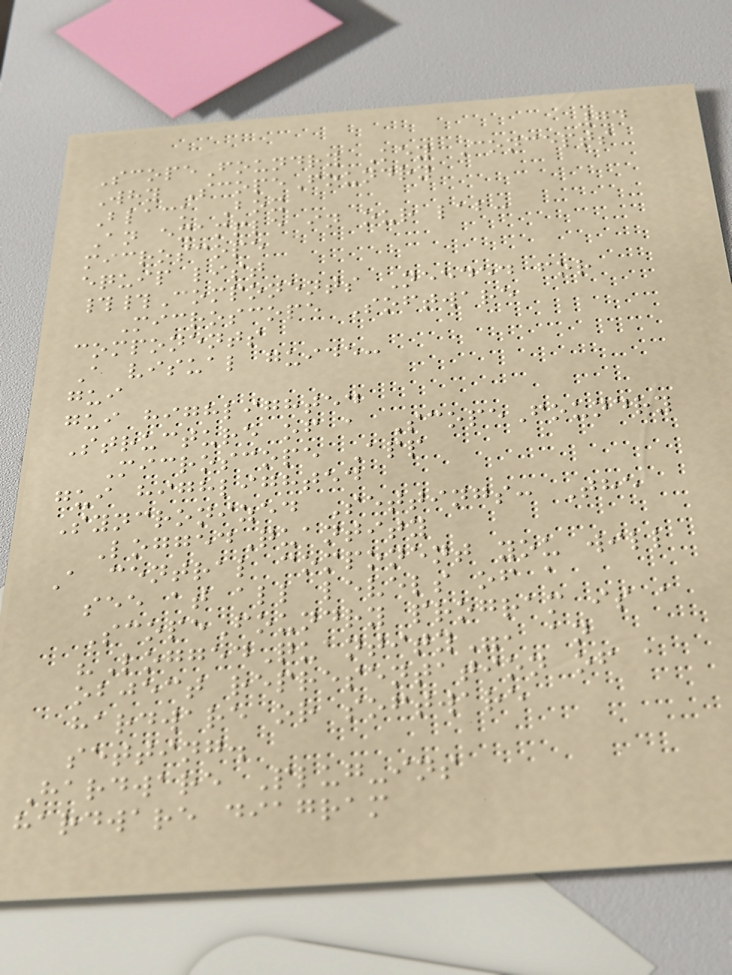74
ScopeFoundry Key Concepts
Why ScopeFoundry
Black Box
An example in our lab:
microscope
equip list
##Components Needed for
Microscope Software
components
A visual guide:
gui
gui highlighted
Structure of a ScopeFoundry
Microscope App
gui highlighted
Syncronized Settings: The
LoggedQuantity
A central component you will
see at all levels of a
ScopeFoundry program is a
"LoggedQuantity", an
object representation of a
hardware or software
setting.
Hardware Plug-ins
hardware diagram
